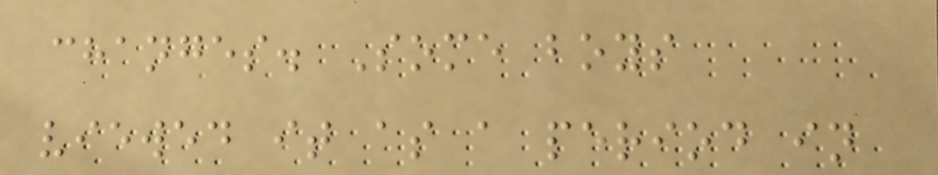changes. Some boys
viewed it as a period in
